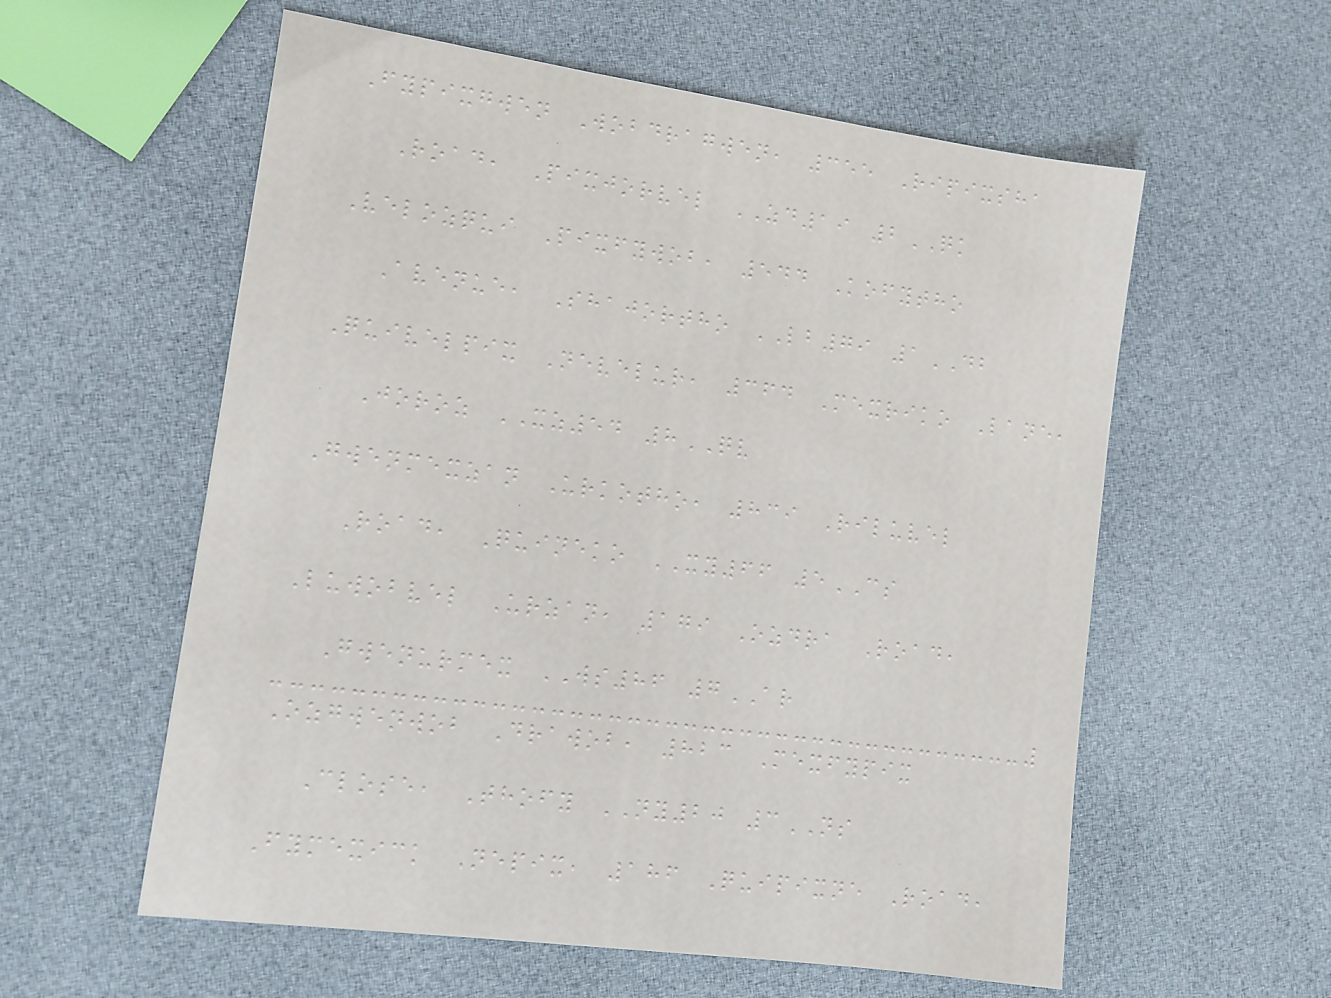Fypixgwen Wobdragwen, 355 Ripixsha
Road, Pixjorvel ZD19 2QK
Velozqui Pixfywob, 544 Kofytho
Avenue, Shajortho LB79 1DB
Quivelpix Nevelur, 364 Mexriko Lane,
Joroz XZ54 8QV
Gwenmexzan Urkotho, 839 Riluvel
Road, Quineko XY66 5CS
Luwobvel Urzan, 179 Ozdra Road,
Gwenurmex WS86 7AR
Ozgwenwob Drawob, 823 Mexfypix
Close, Thofy NY20 3NS
Fymexick Nepix, 186 Quipixne Road,
